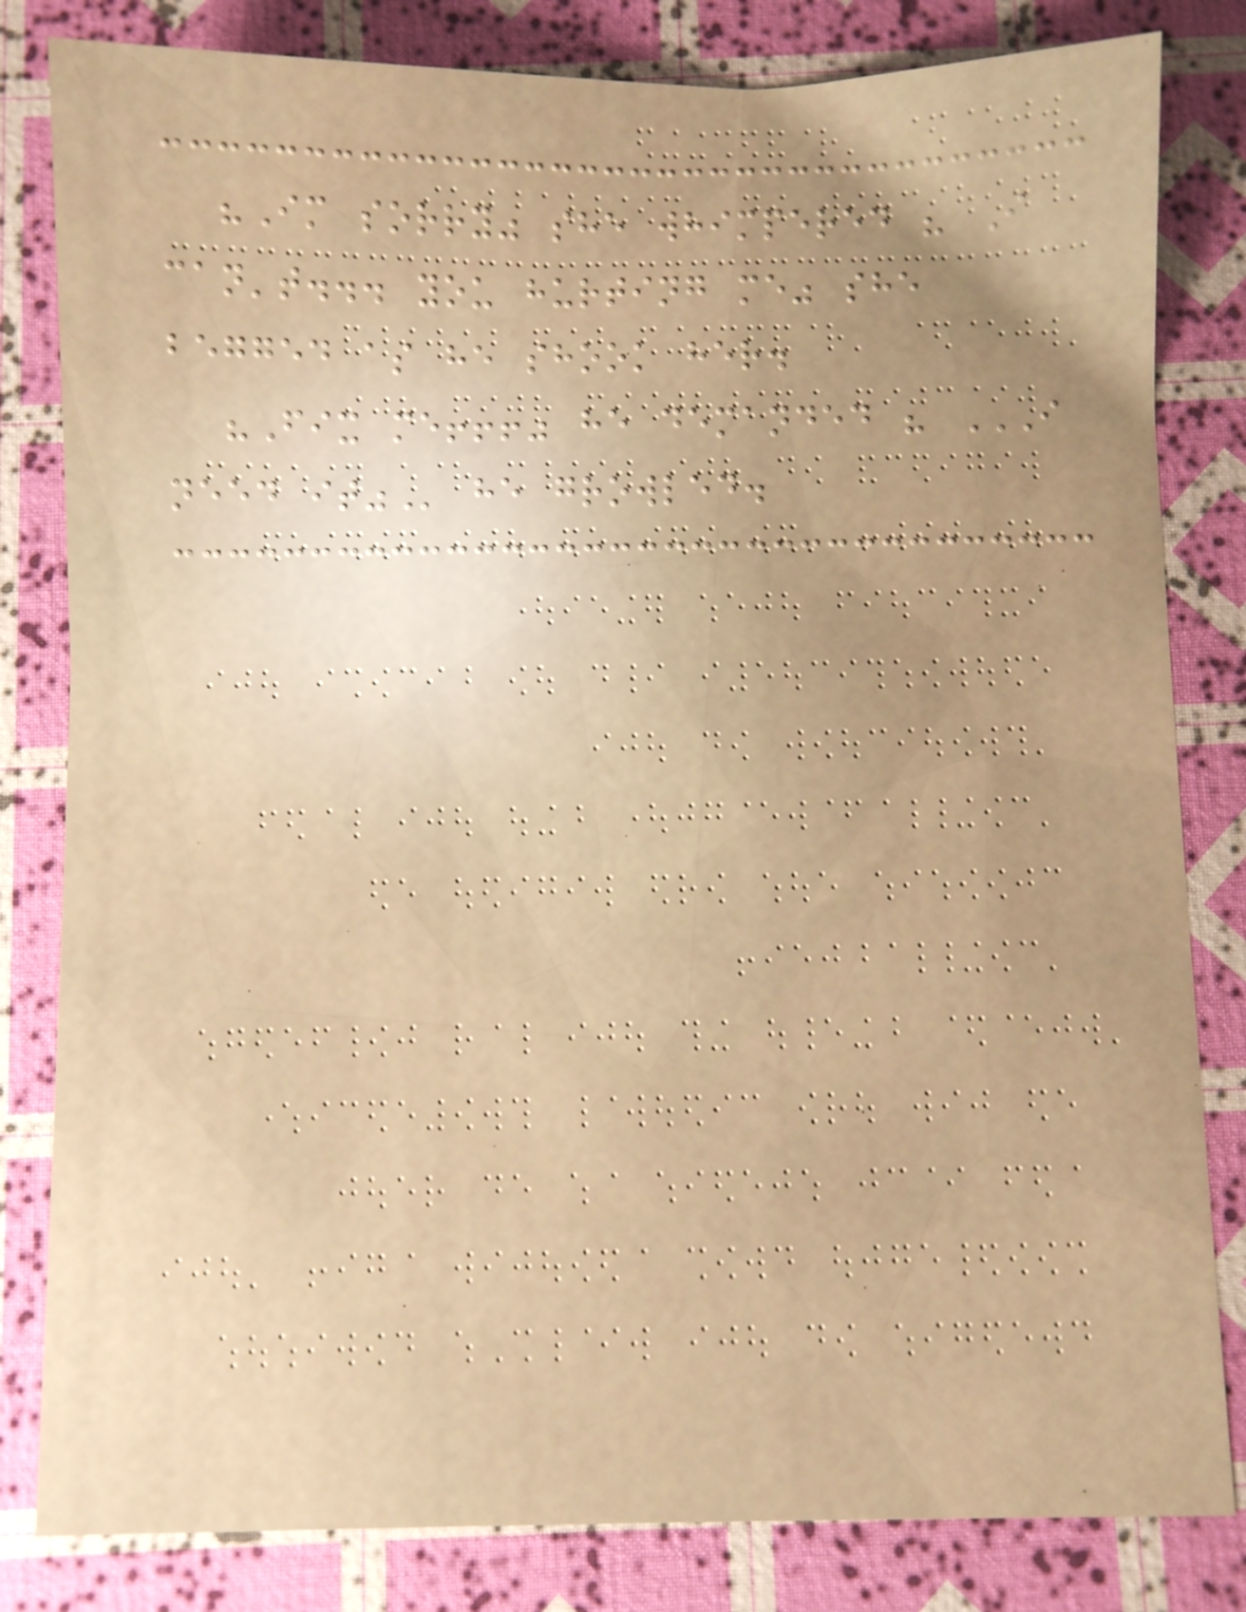"Im sorry" she whimpered " I
can't... you hurting me" she
begged as he shook her.
"Fix me!!!" he demanded " I
NEED IT" he growled.
